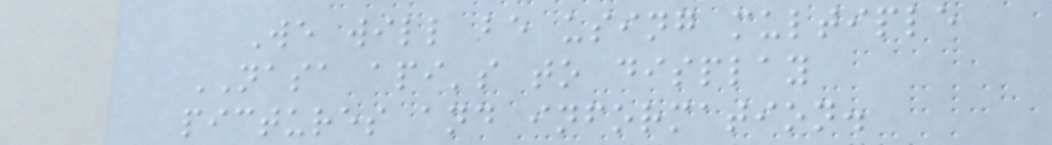We will be using multiple
NASA api's to display
pictures and information.
